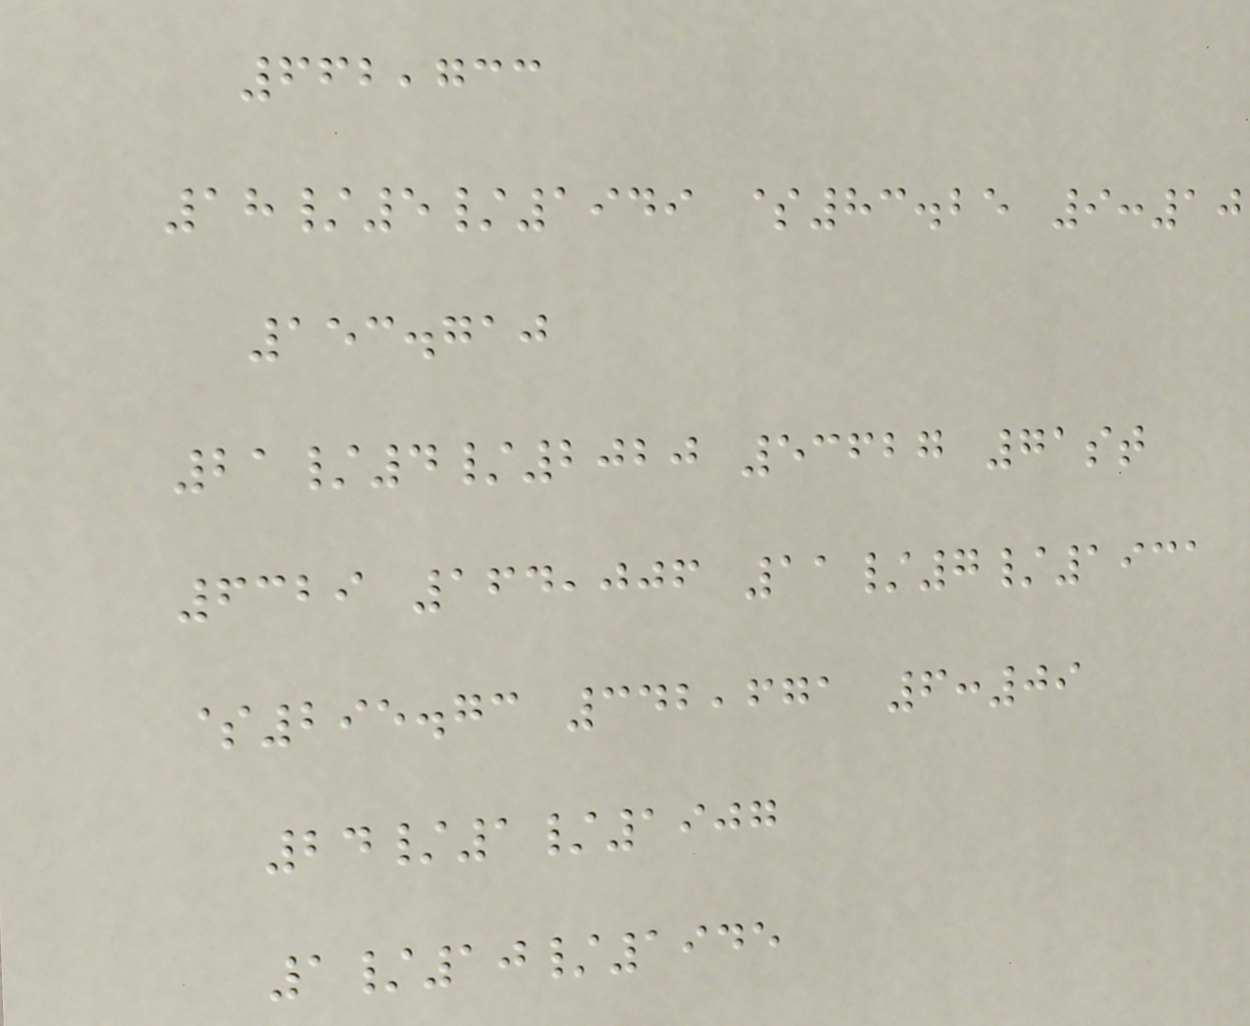662,733
18/5/1949 $83.25 9:10
153.710
21/4/2020 53627 71st
6329 164,006 11/7/1931
$295.73 342,671 6:09
24/1/1907
1/10/1945
